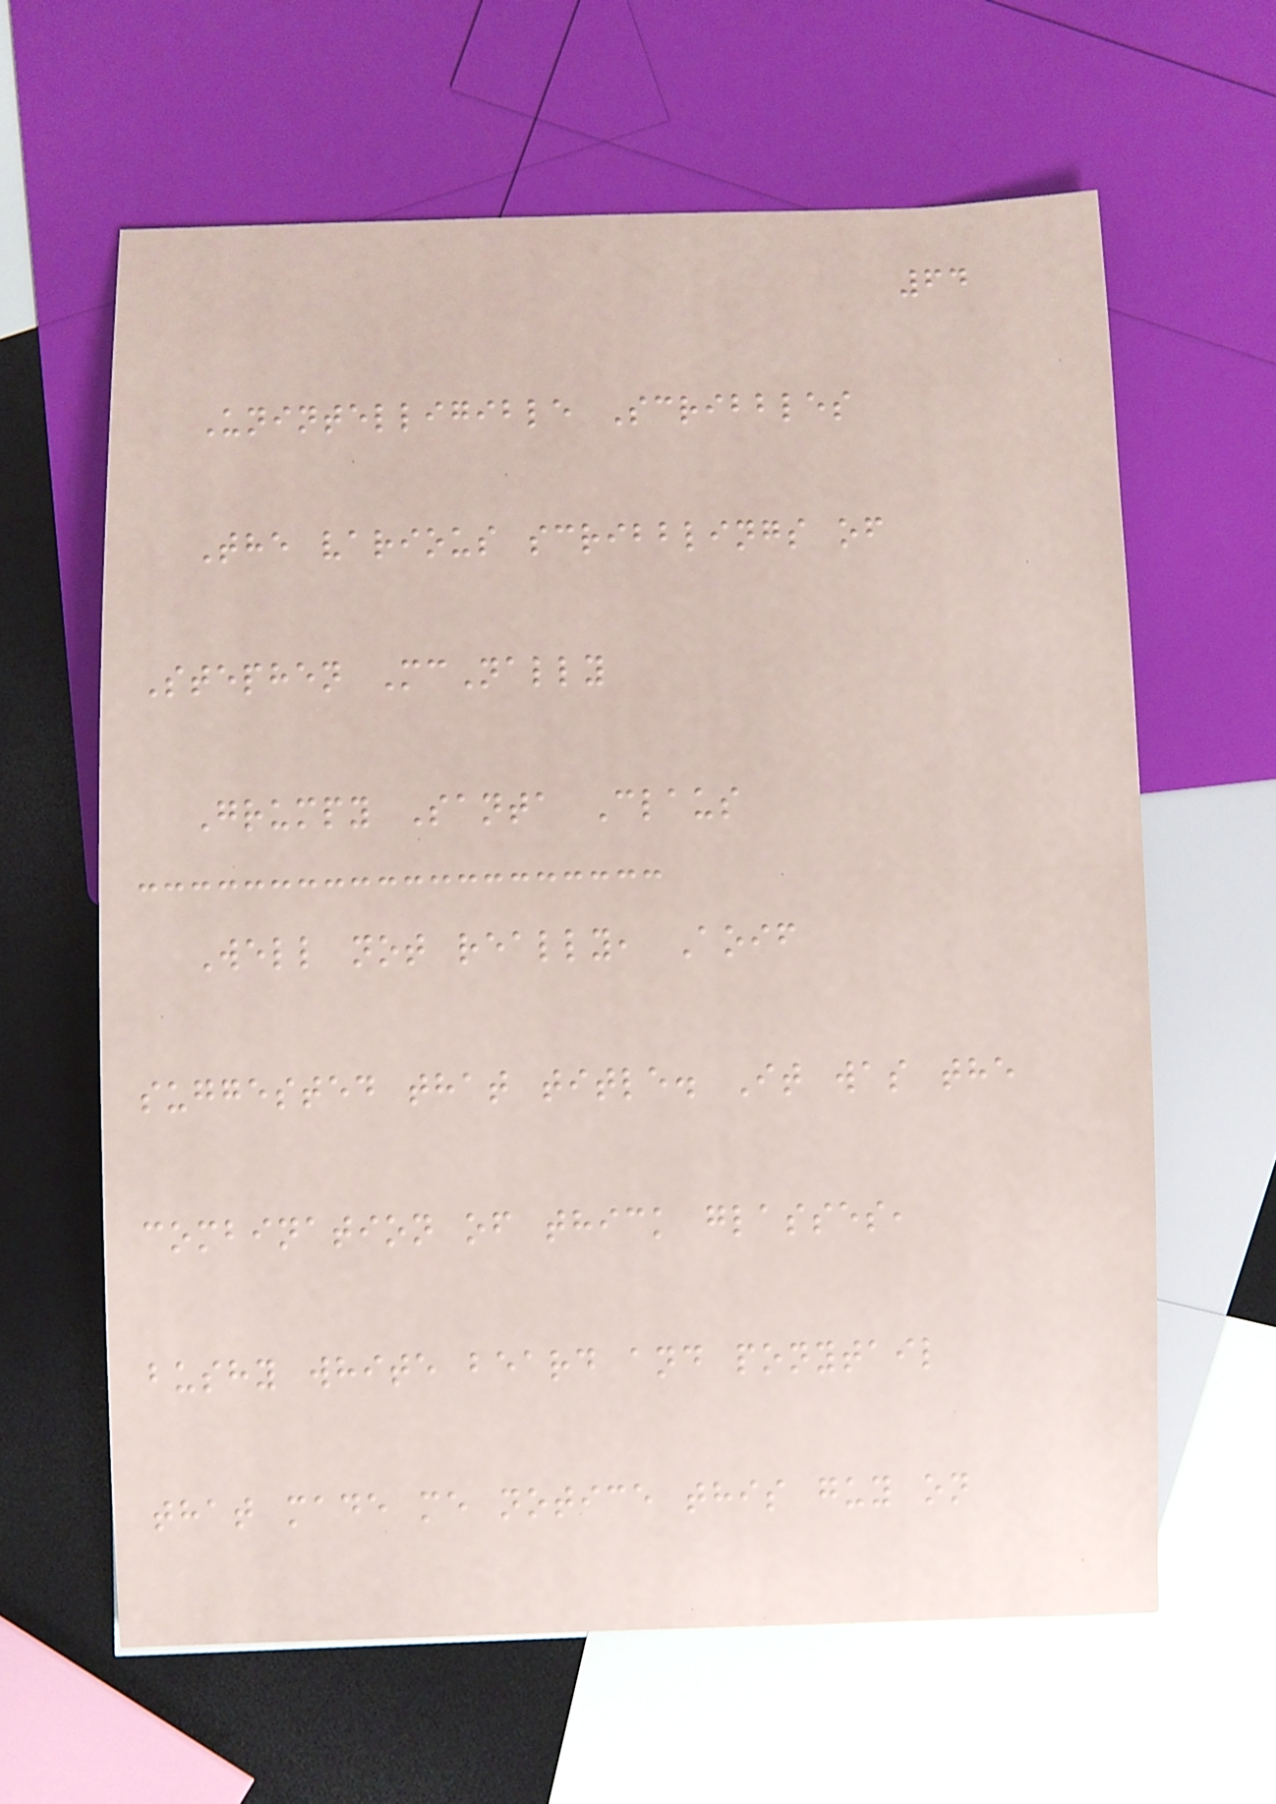64
Unintelligible Scribbles
The various scribblings of
Stephen McNally
Grumpy Santa Claus
Well not really, Aoif
suggested that title. It was the
combination of thick glasses,
bushy white beard and ponytail
that made me notice this guy on
